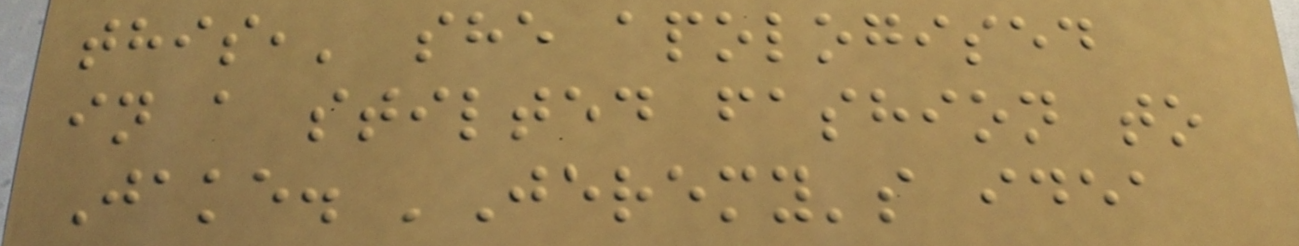this,' she apologised
in a stilted fashion to
Jake. 'Jeremy's idea
